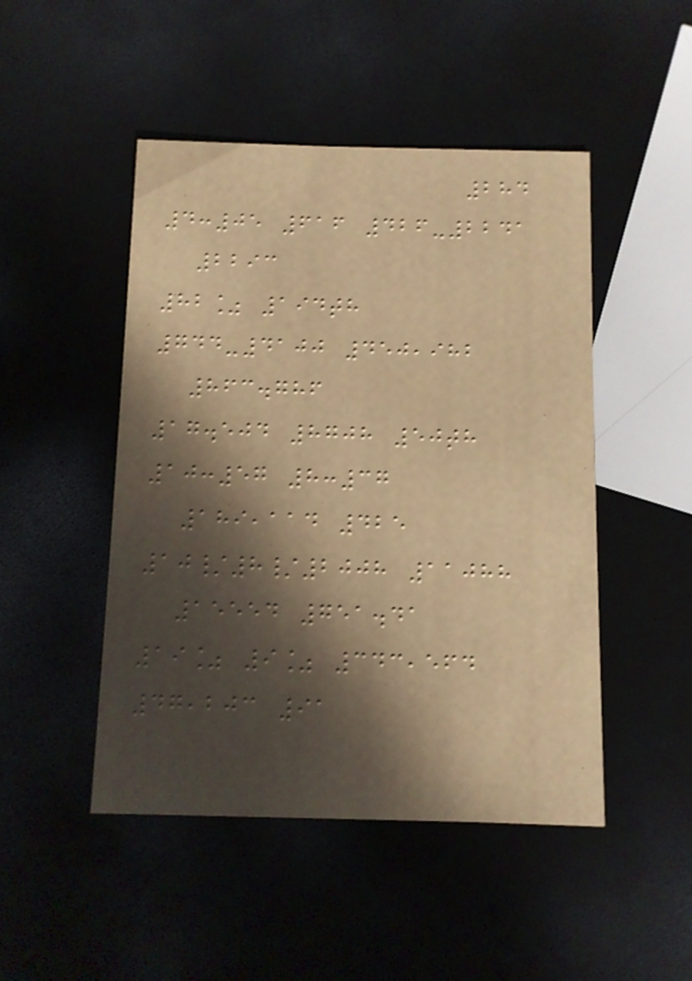284
4:05 616 426-2241
2293
82% 194th
744-4100 450,982
863.786
17.504 8708 50th
10:57 8:37
189,114 425
10/8/2008 11088
15554 751.41
19% 9% 343,564
47,203 91
